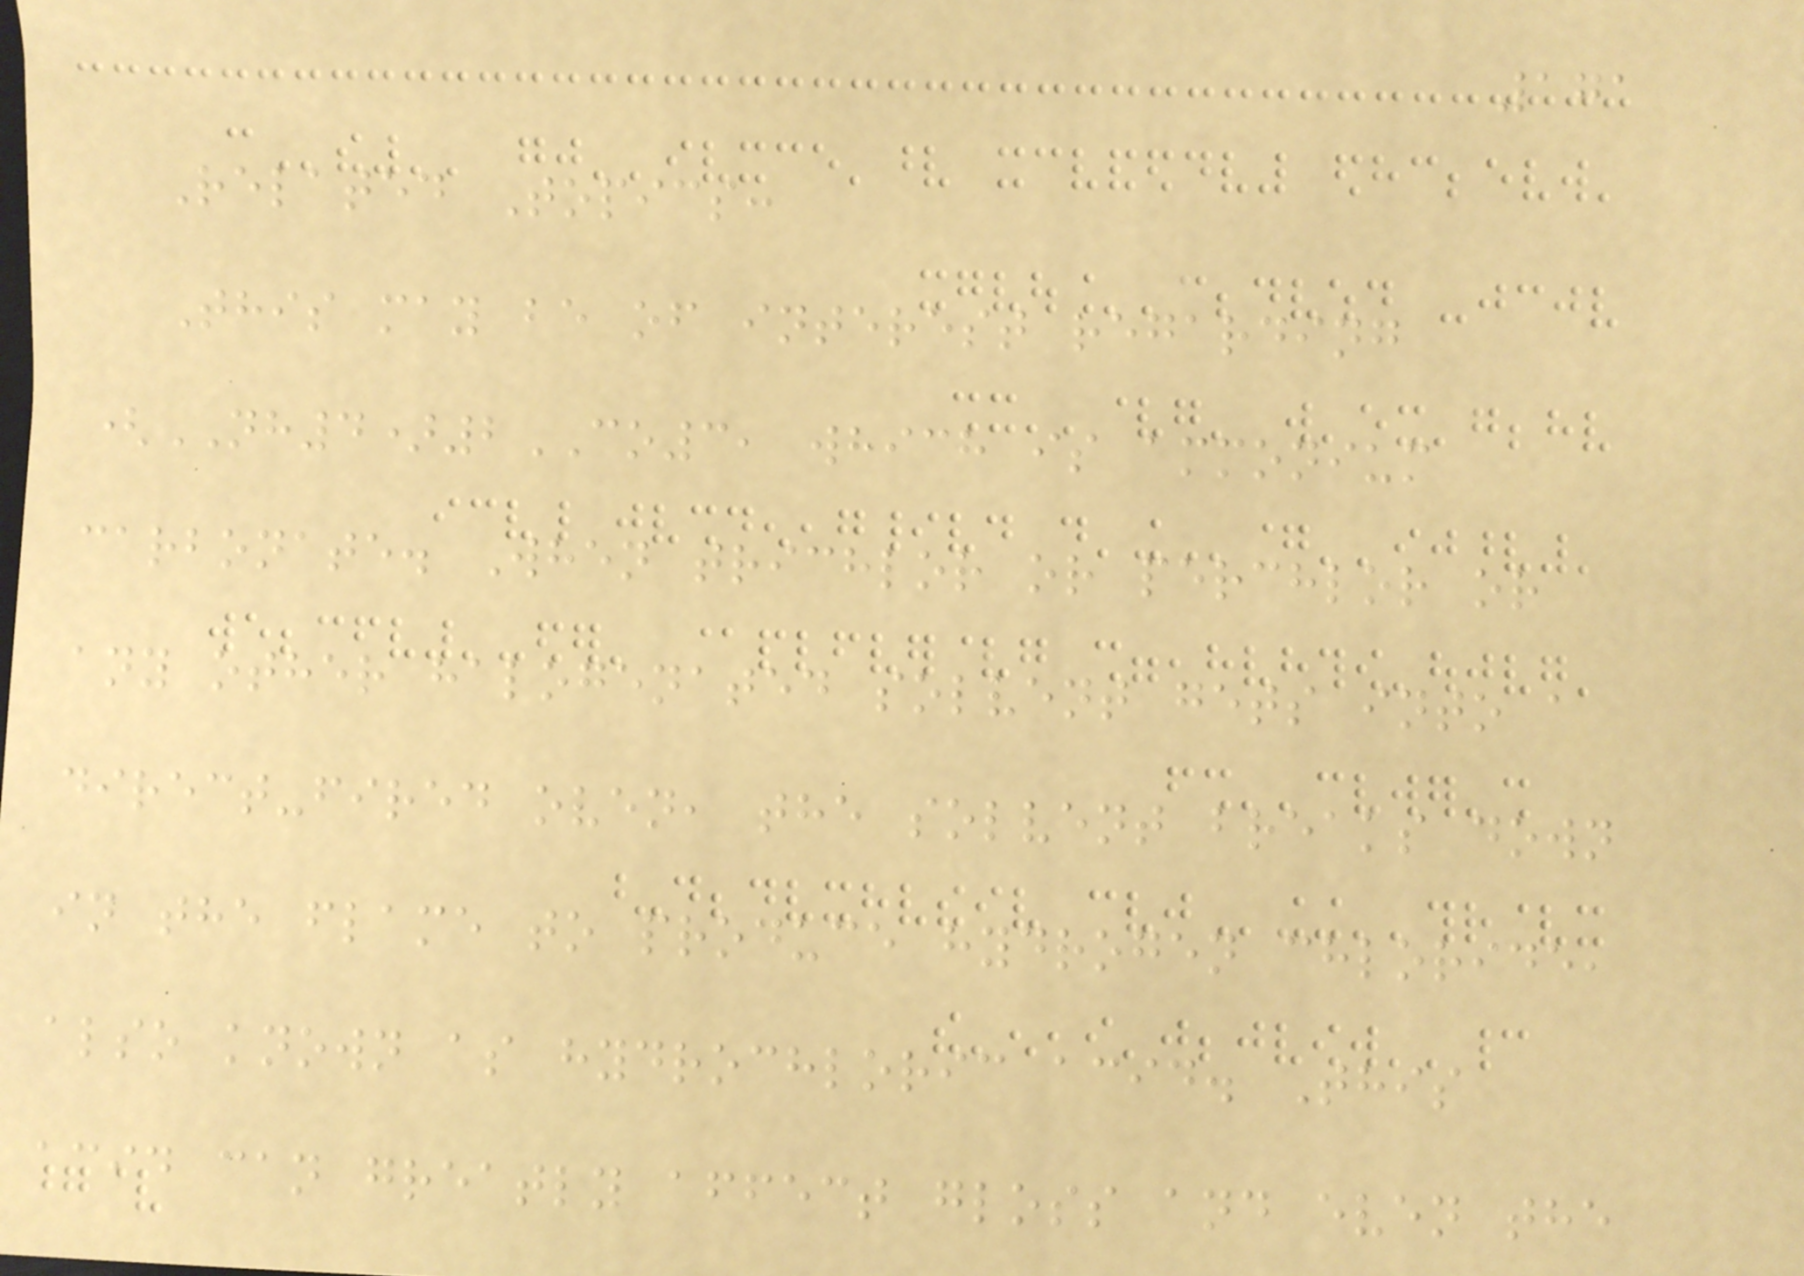171
Related Topics:
This may be of interest regarding
(NH4)2CO3, which is ammonium
carbonate. When trichlor or perchlor or
any other halogenated solvent gets into a
direct-fired oven, the solvent breaks down
in the flame to produce hydrogen chloride,
also known as hydrochloric acid. This
acid can greatly affect gloss and even the
